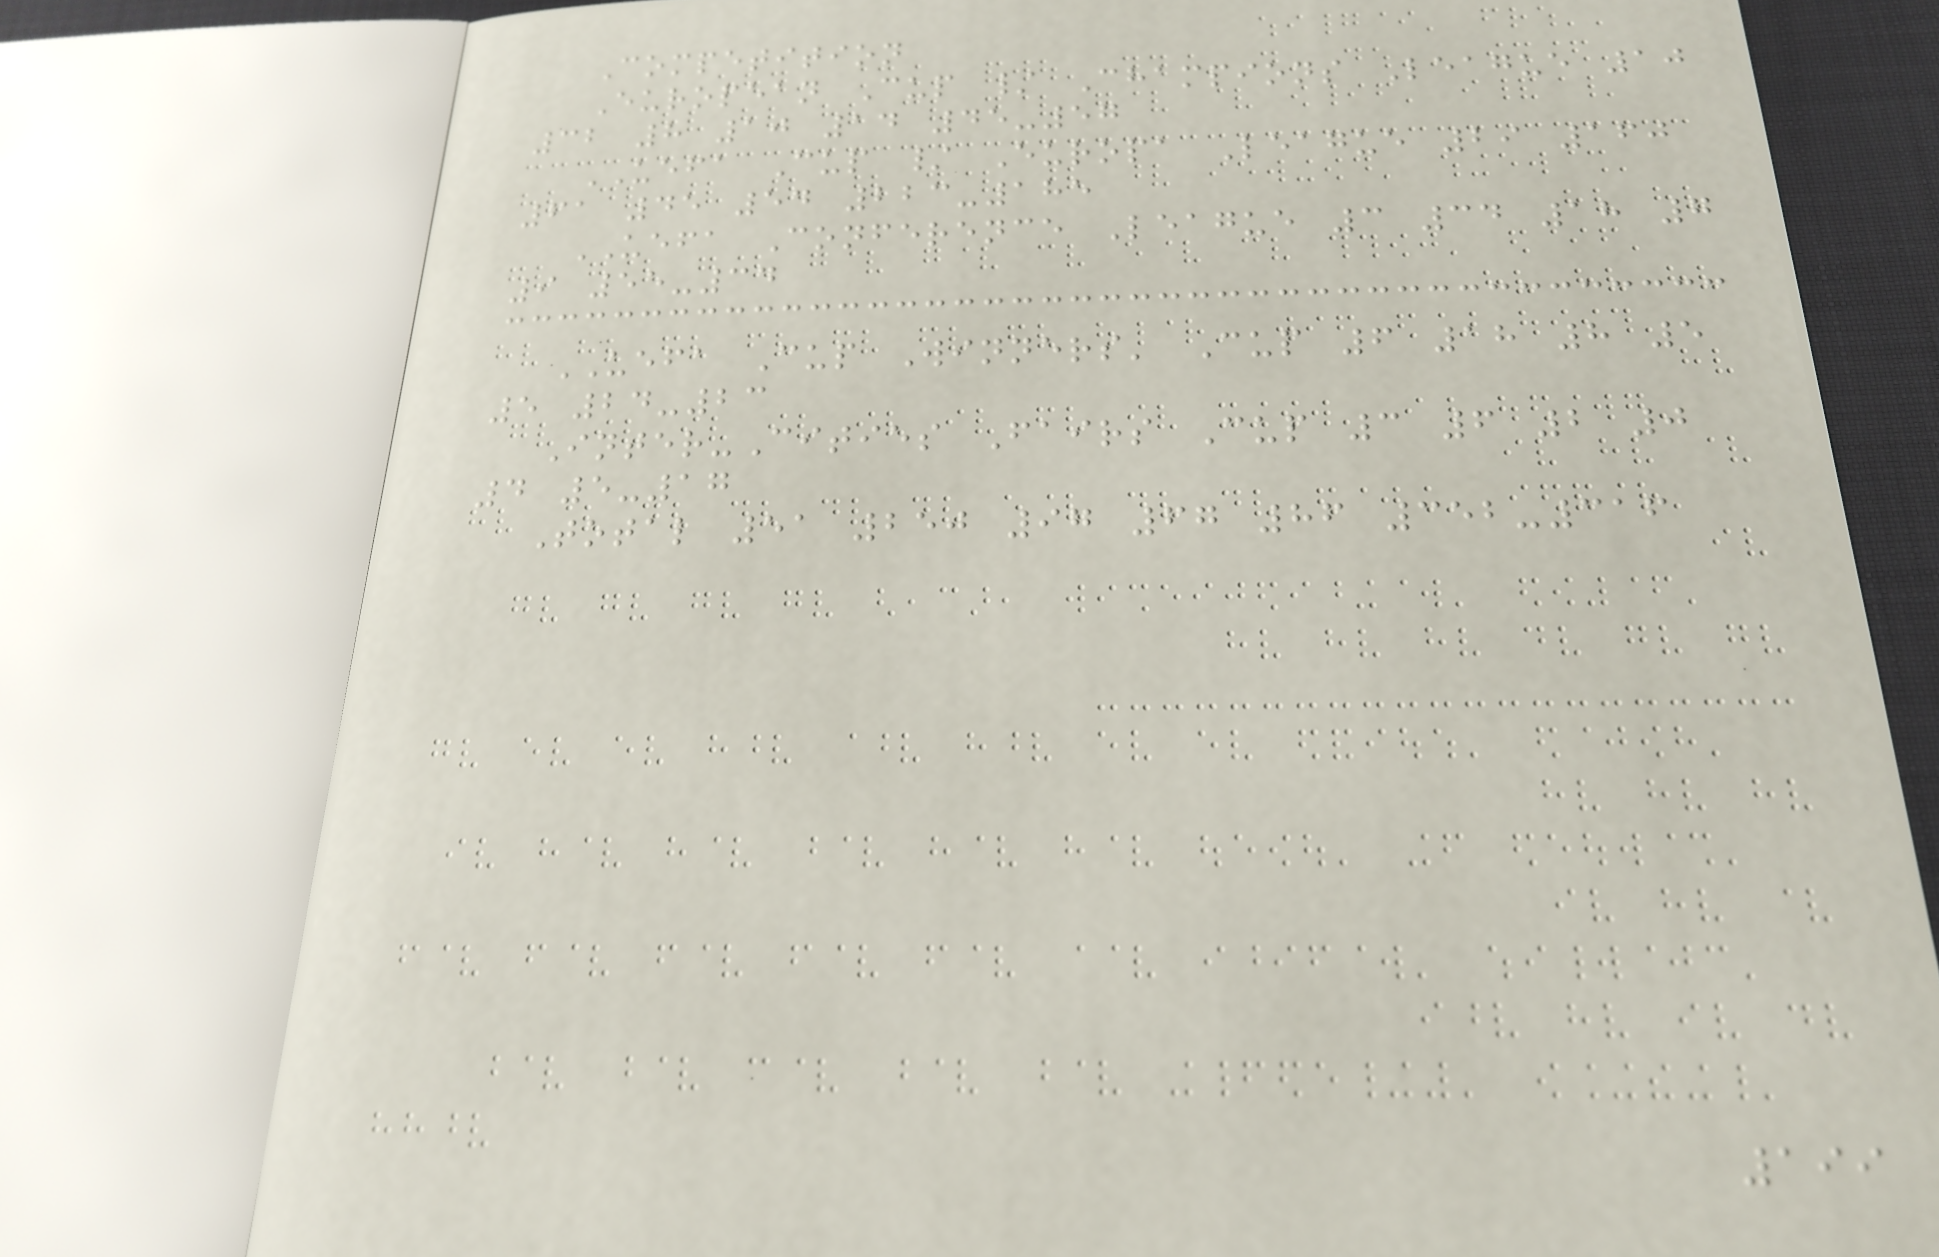Competition
European Cup / Champions League 10
32 8 10 14 45-57
UEFA Cup / Europa League 29 160
61 45 54 223-185
UEFA Conference League 3 34 18 7
9 55-34
UEFA Cup Winners' Cup 6 18 8 5
5 24-23
Inter-Cities Fairs Cup 3 6 2 0
4 5-17
Total 51 250 97 67 86 352-316
199
